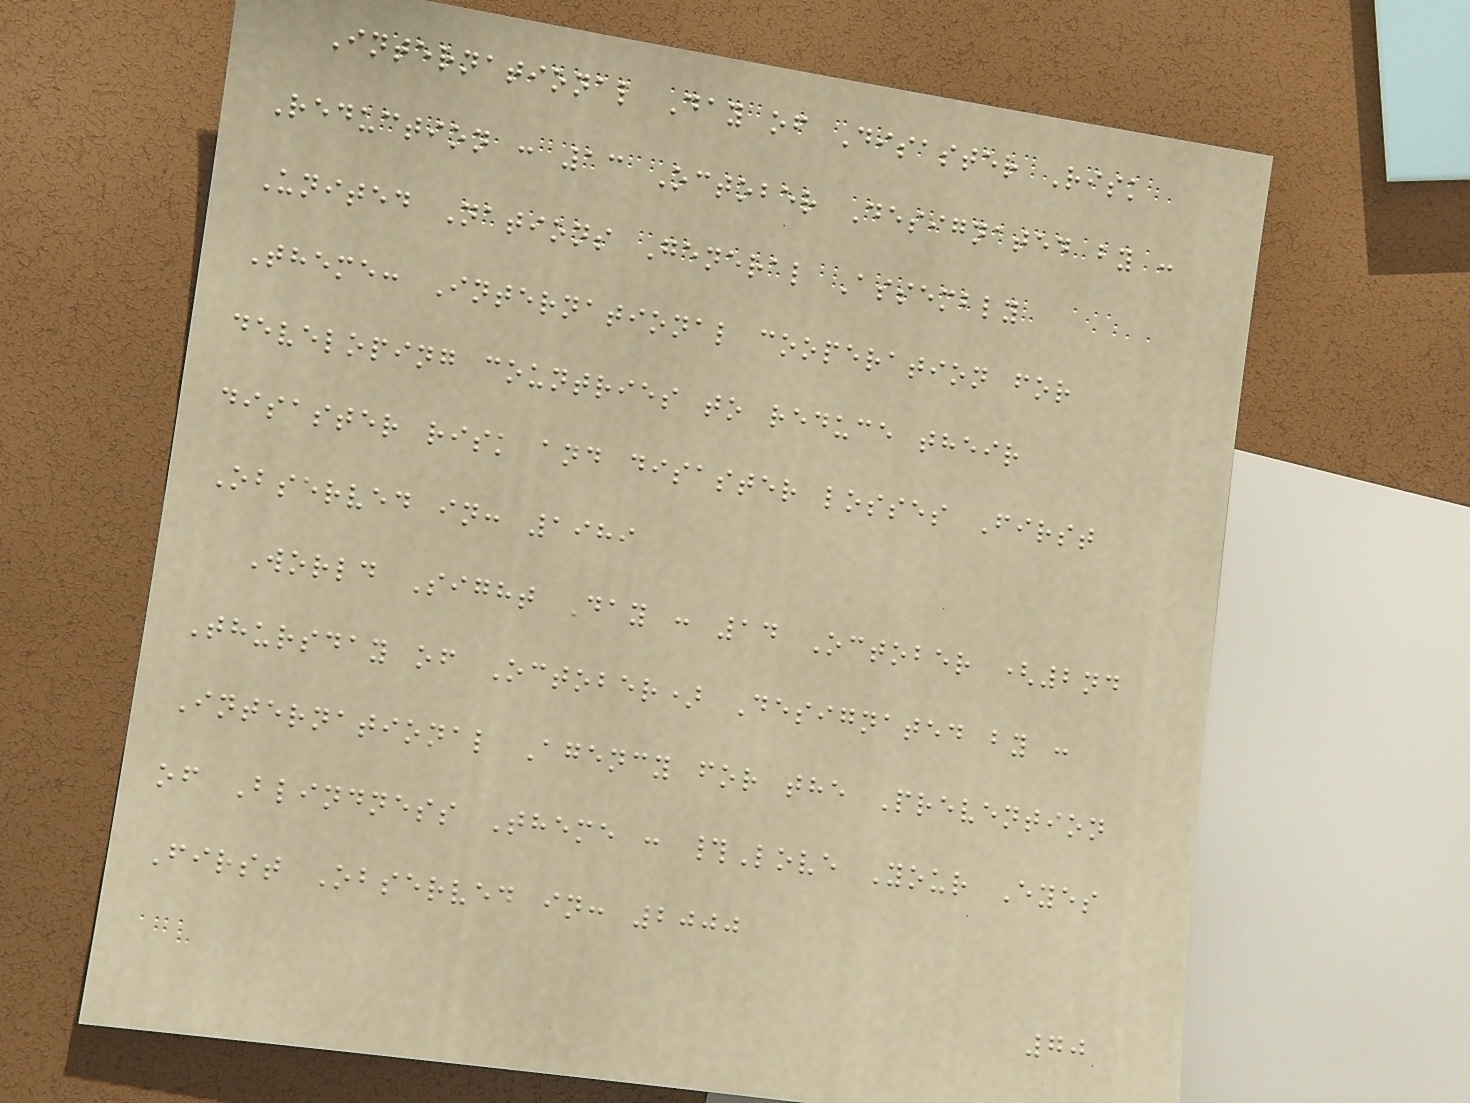International Day of Disaster Risk
Reduction : 13 October Designated by :
United Nations General Assembly
Theme: International cooperation for
developing countries to reduce their
disaster risk and disaster losses First
Observed in: 1989
World Sight Day : 14 October (2nd
Thursday of October) Designated by :
International Agency for the Prevention
of Blindness Theme : #Love Your Eyes
First Observed in: 2000
70
